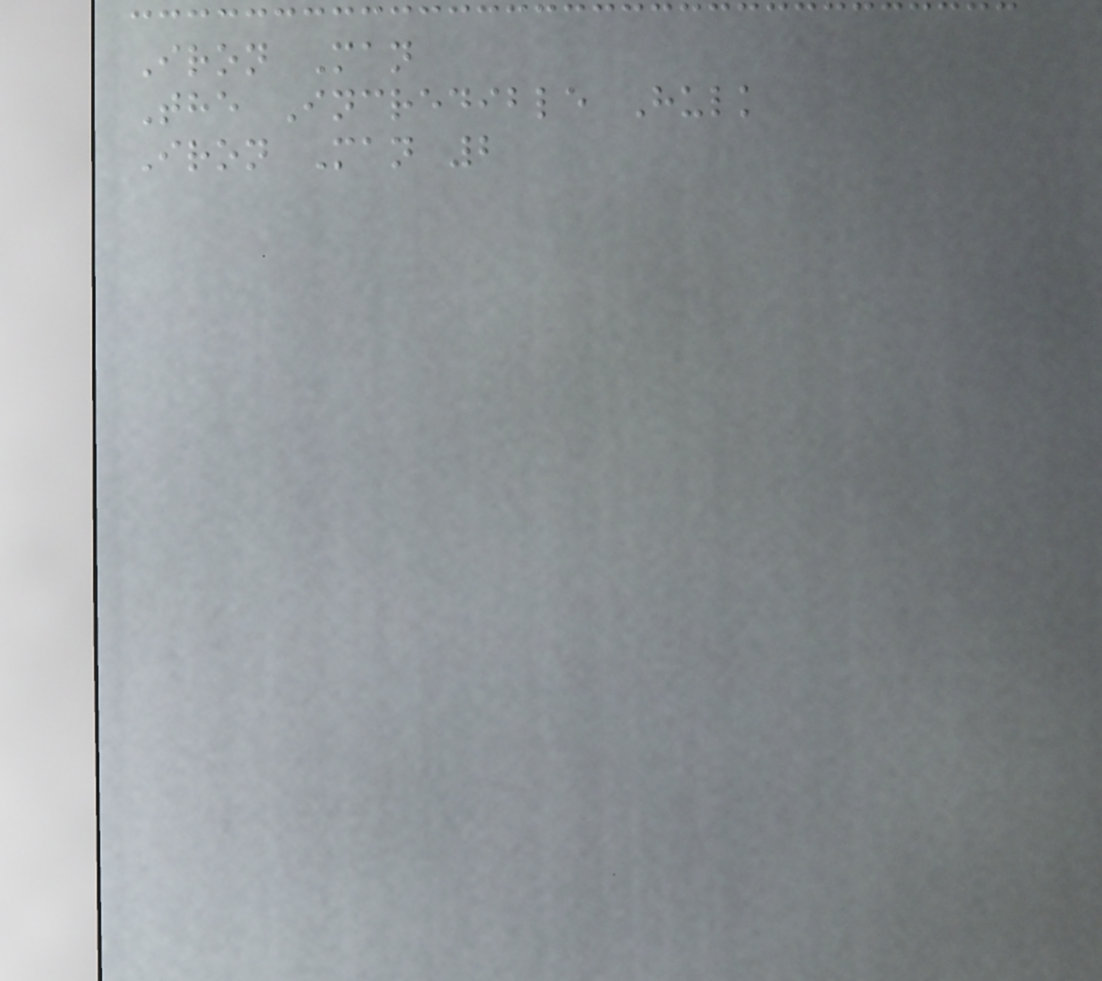Iron Man
The Incredible Hulk
Iron Man 2
